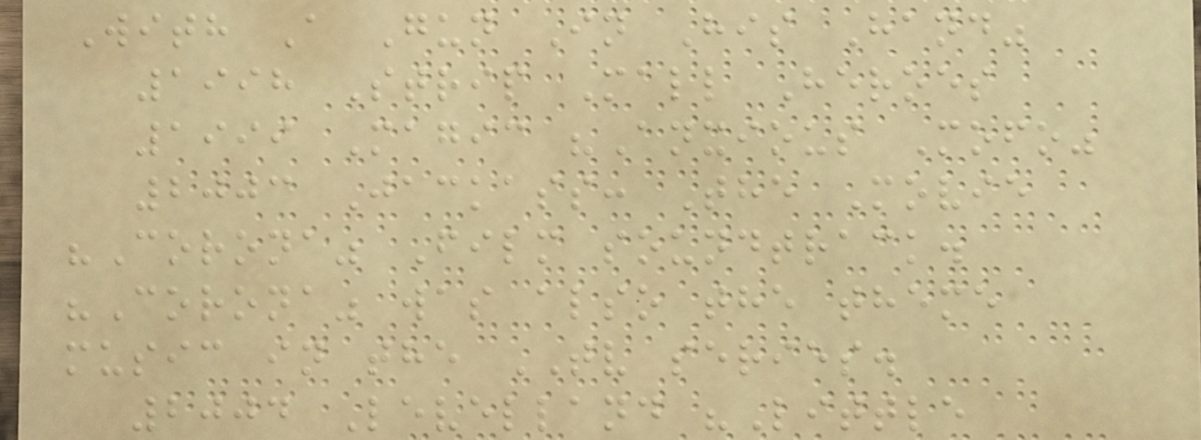With A Gun In His Hand"
1998 Strip Mall Heroes
1999 Magic "Anxious Mofo"
2003 Jackass: The Movie
"Corona" Film soundtrack.
"Corona" was also the theme
music in the TV series.
2004 Levelland "Little
